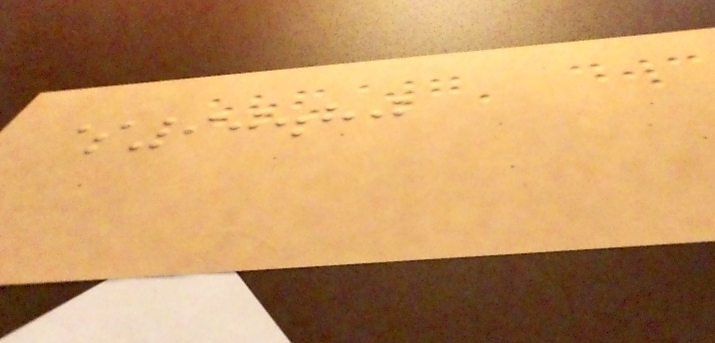$90.80
